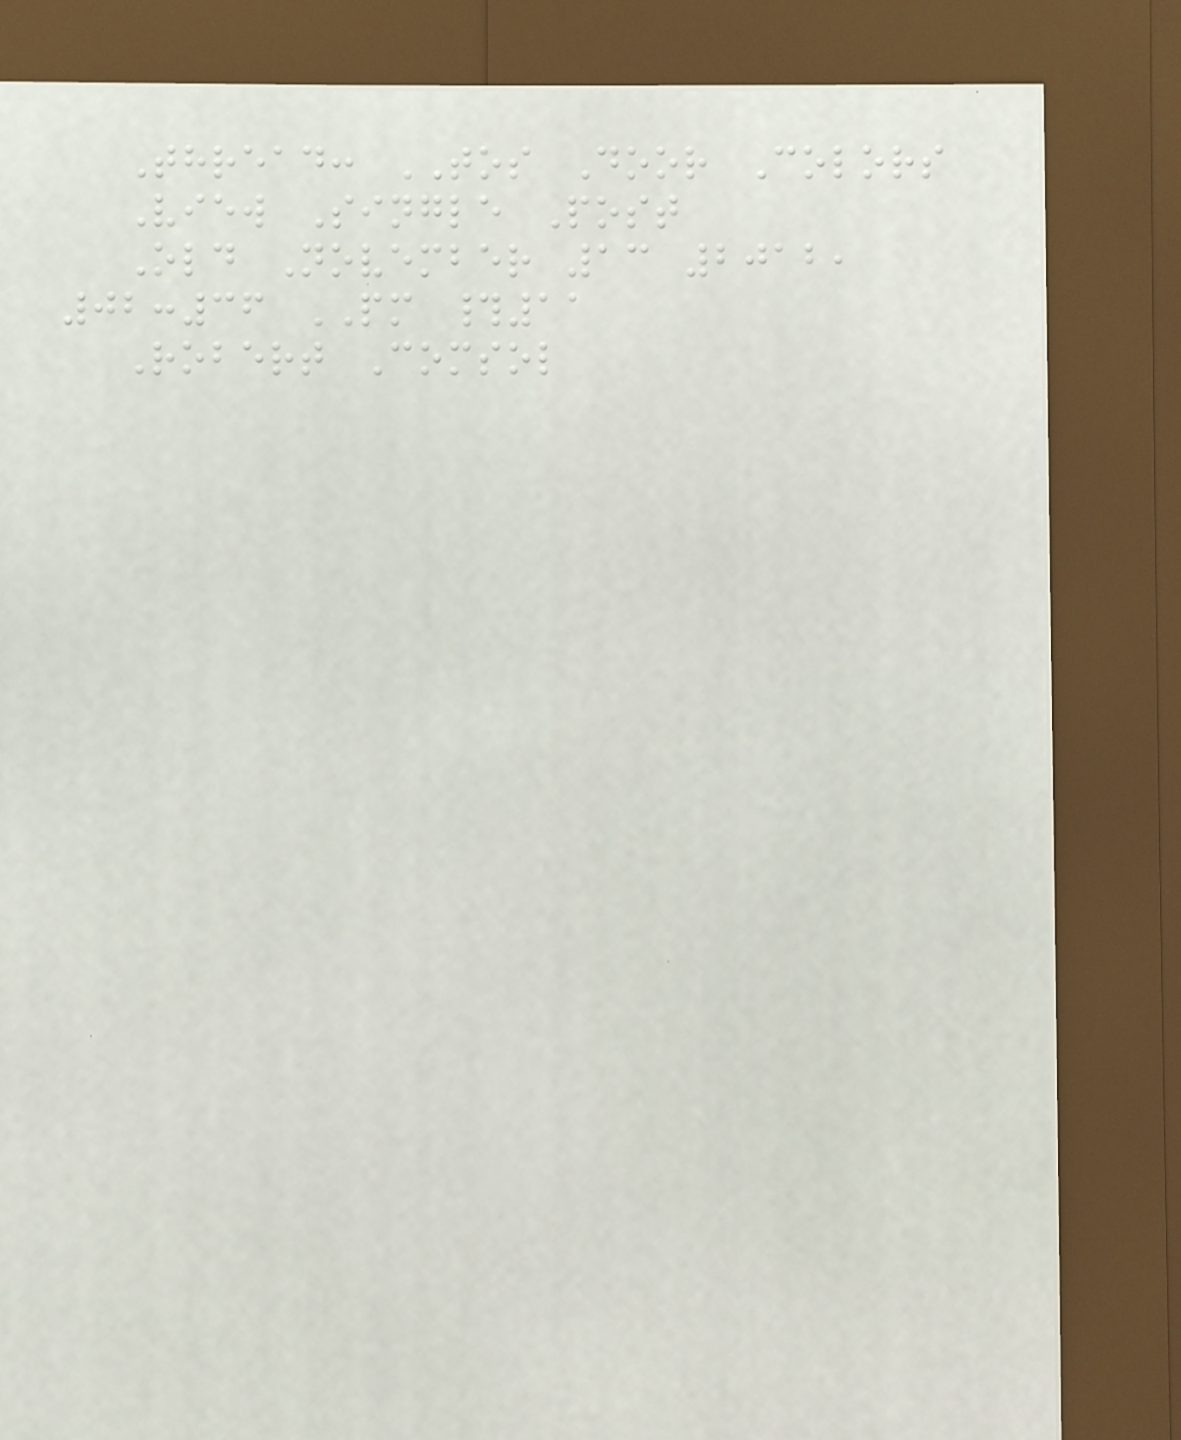Thread: TOS Door Colors
View Single Post
Old November 13 2012,
02:36 PM #11
Robert Comsol
